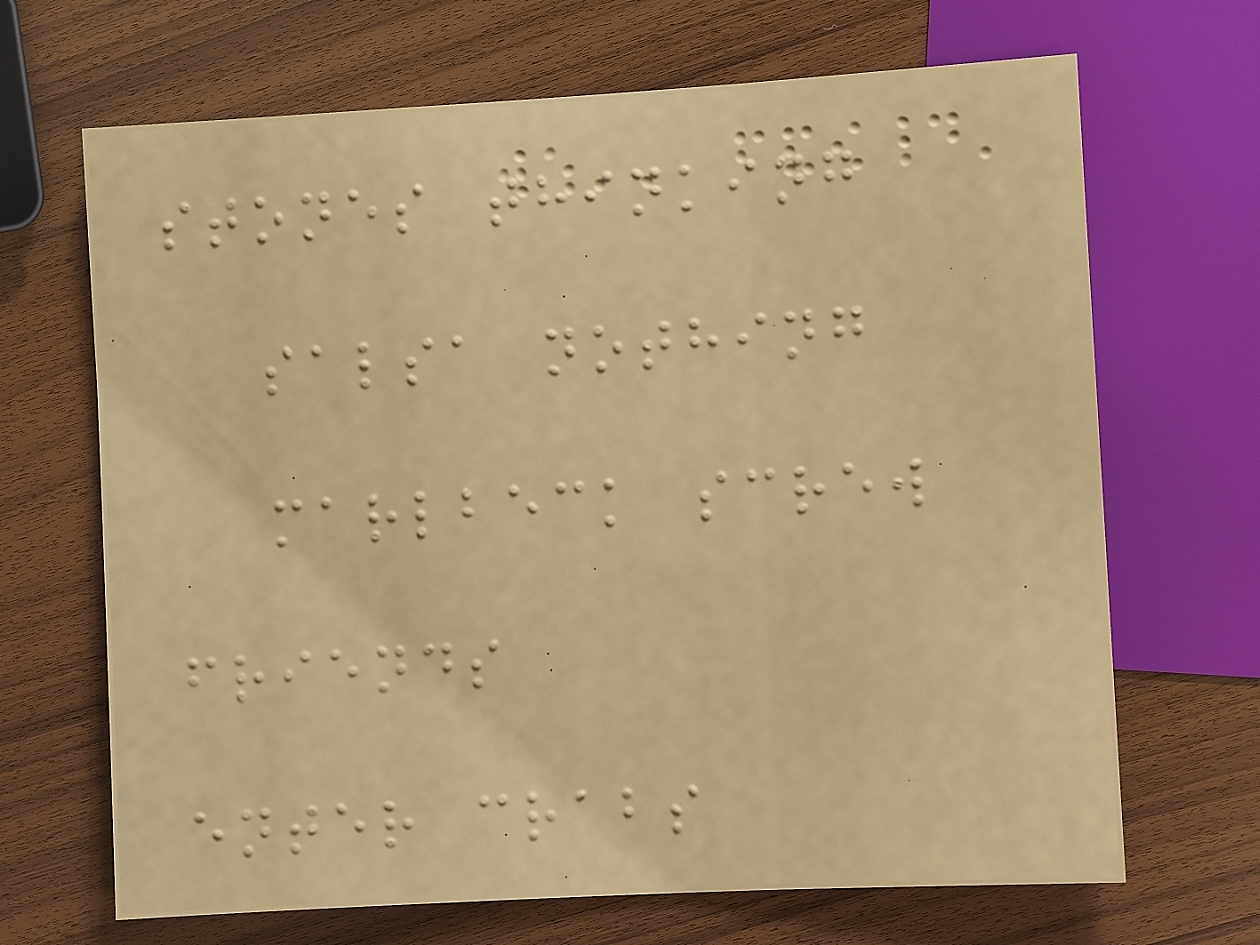stones thinking
salsa nothing
marlbeck screw
friends
enter crabs
